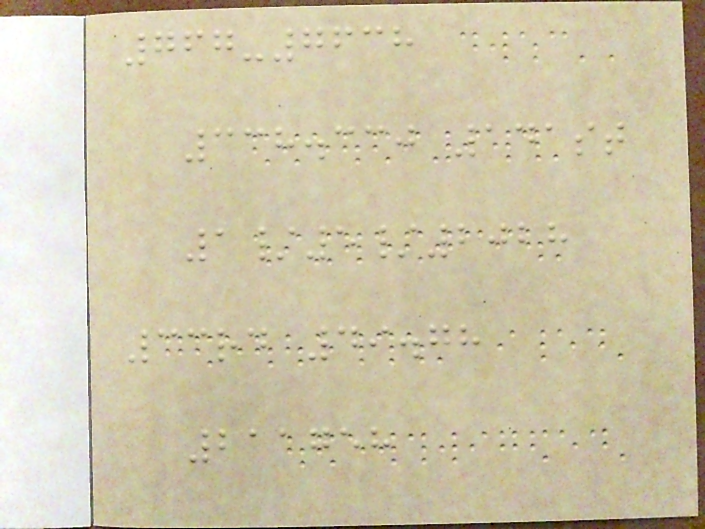767-7638
338.330 141st
1/5/2028
33rd 49.78
211758
